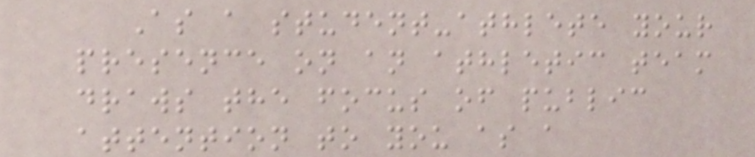As a student-athlete your
presence on an athletic team
draws the focus of public
attention to you as a
